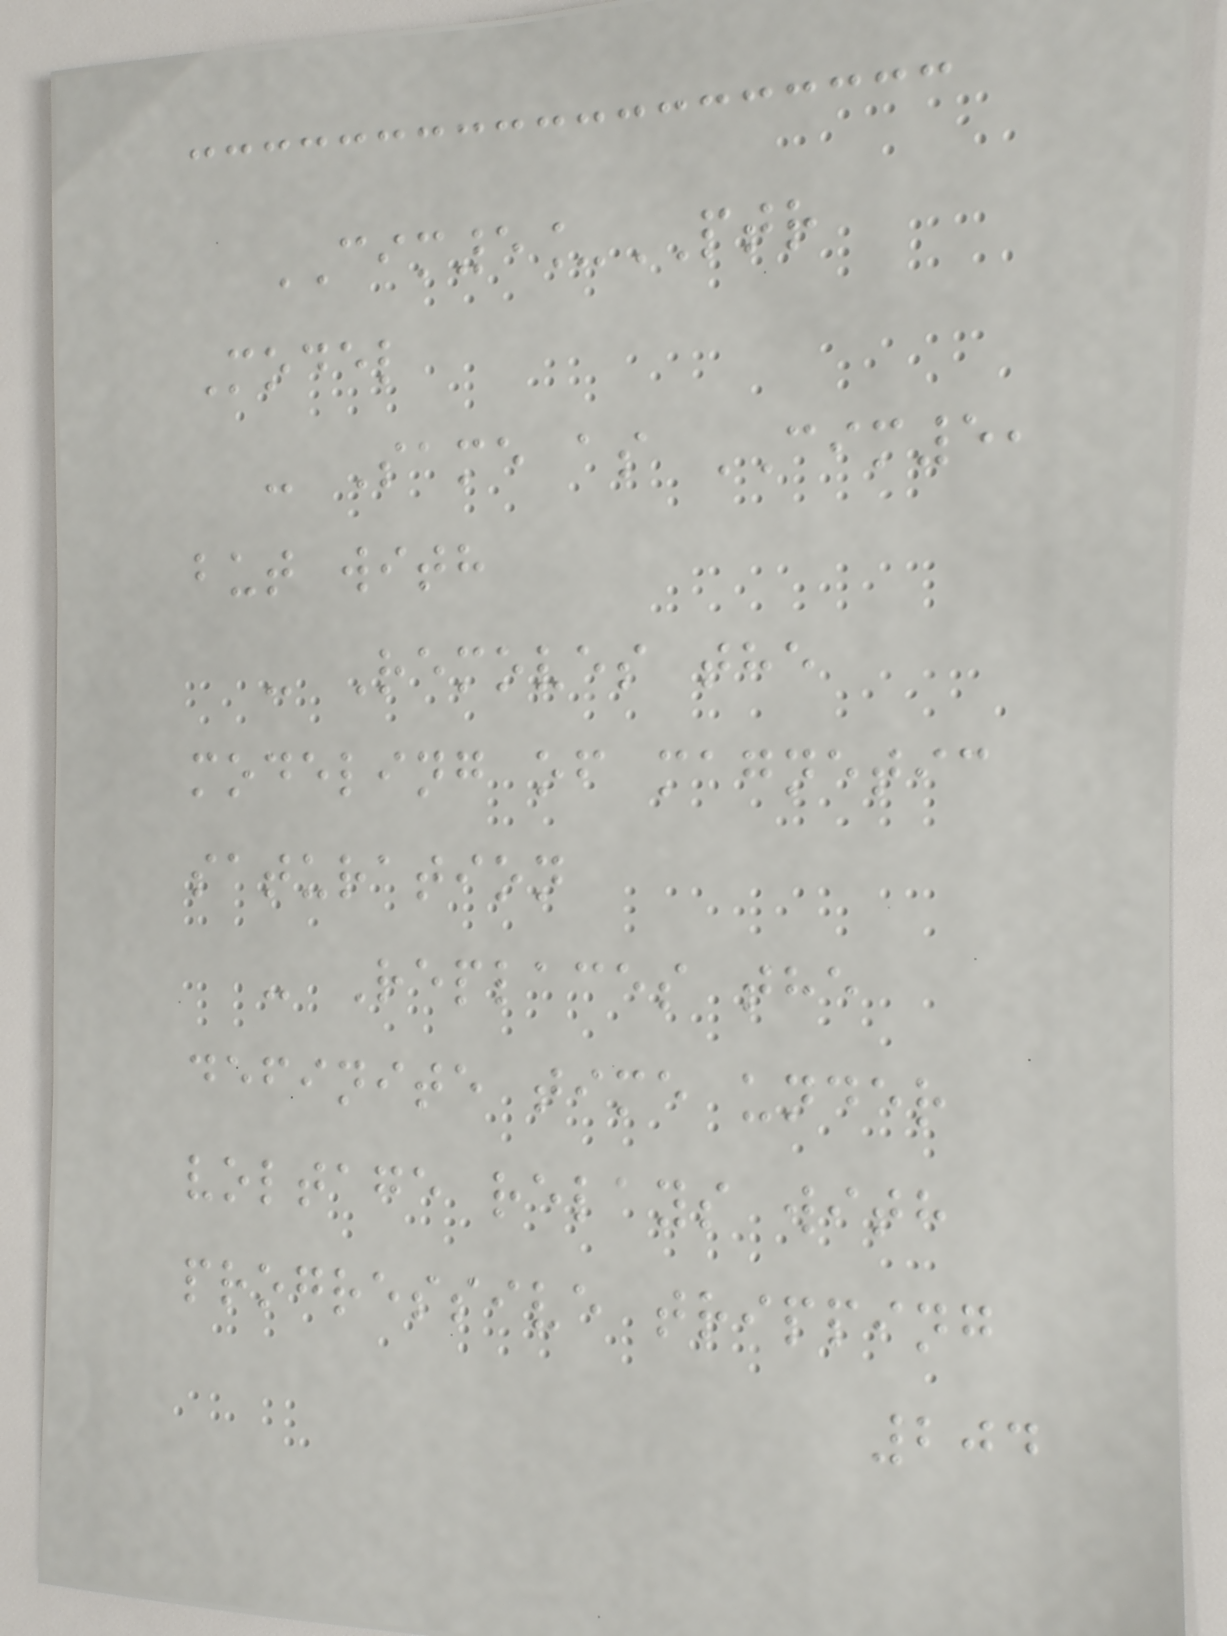CIM5_PTR
Model
- Same as CIM5,
but with
- Removes the
modeling of magnetic
saturation
- Replaces the
definite time under
voltage relays with
progressive tripping
204
